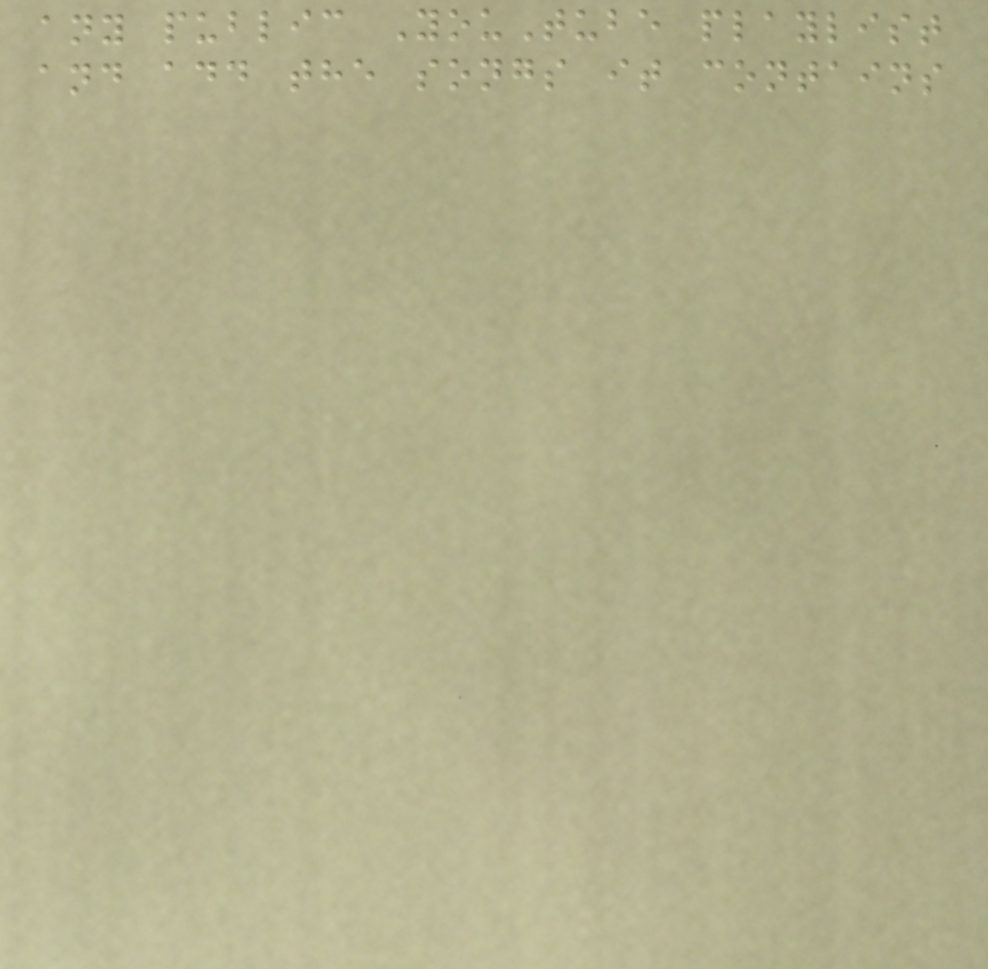any public YouTube playlist
and add the songs it contains
